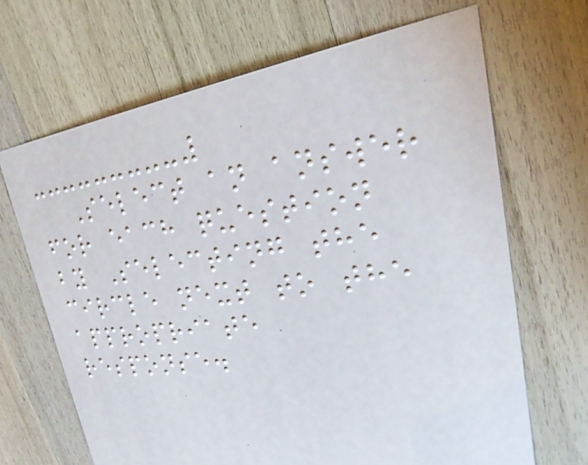Select an answer
for each question
by Selecting the
circle next to the
appropriate
response.
